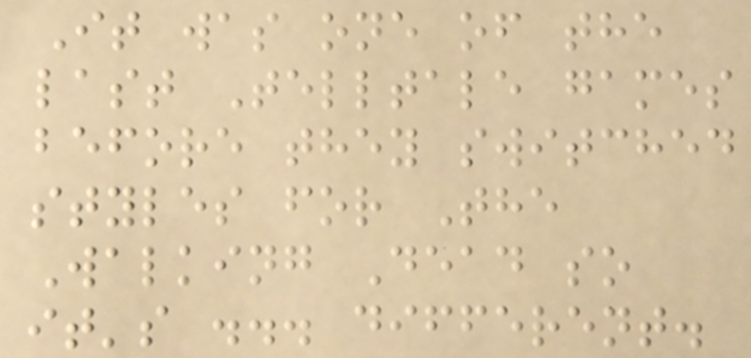It was one of the
last Telltale games
before they switched
styles for The
Walking Dead so
it's ... different.
